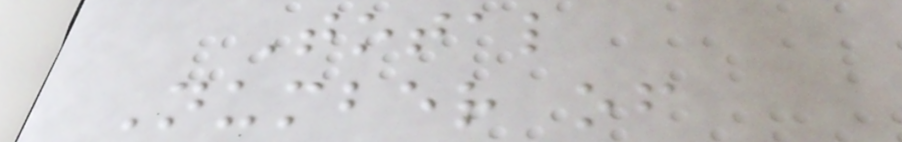Total
Number of
